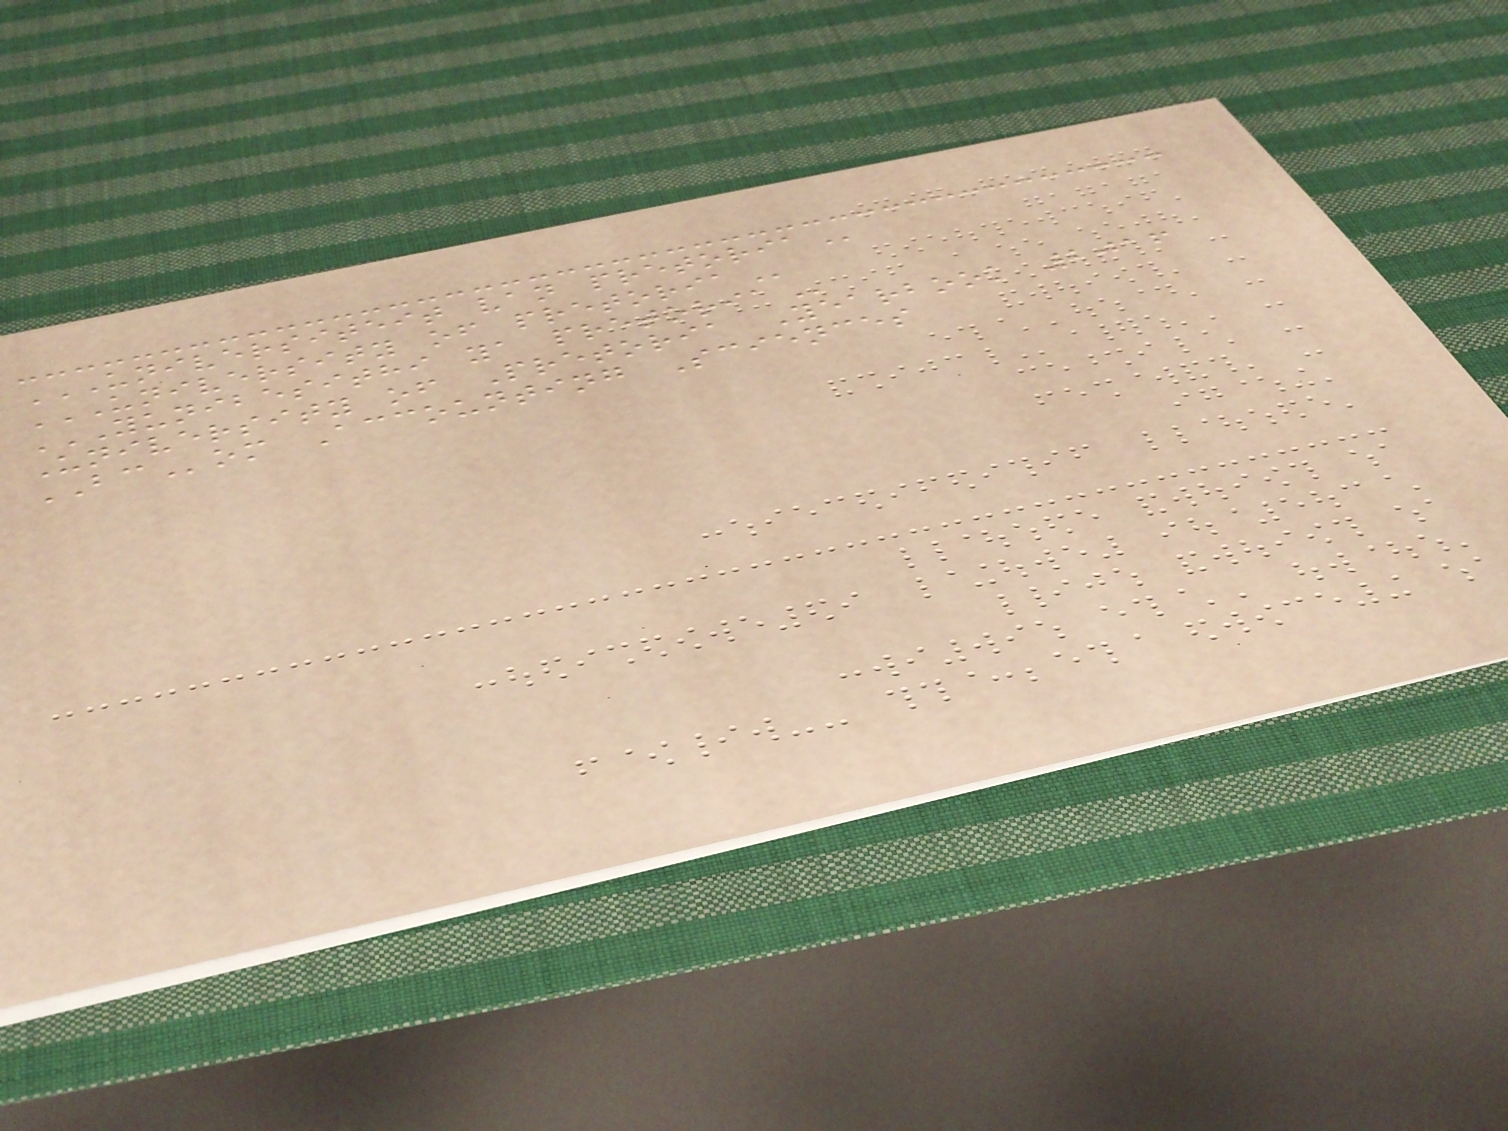UNIVERSITEIT VAN PRETORIA
UNIVERSITY OF PRETORIA
YUNIBESITHI YA PRETORIA
University of Pretoria Yearbook 2016
BCom Accounting Sciences
